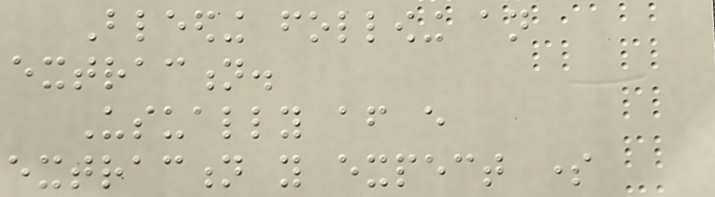Bleeding following an
extraction.
Usually after every
extraction you expect some
